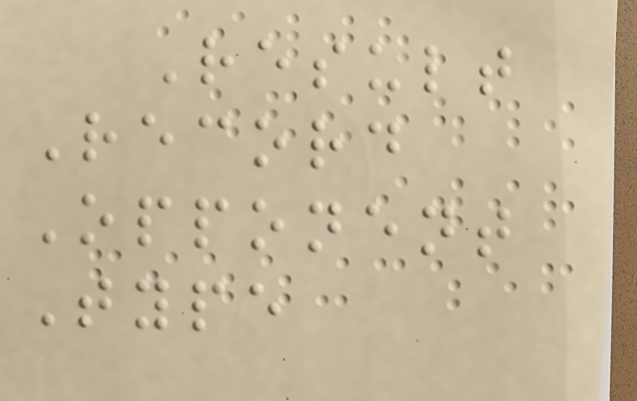Result
Record
Opponent
Type
